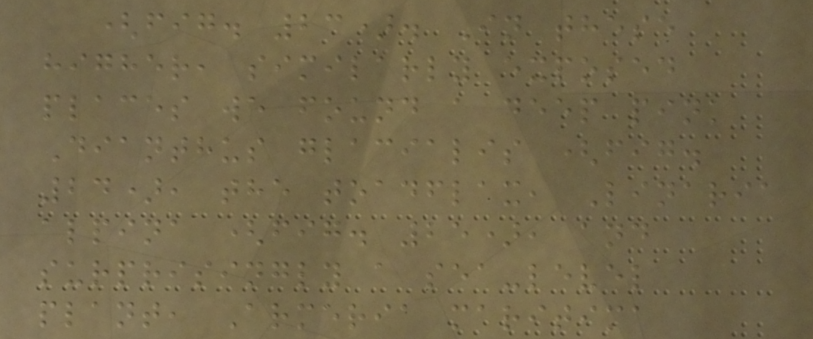(fig. 23). In these
higher, similarly exposed
places we found a deep pink
Dianthus glacialis (fig.
24), the toadflax, Linaria
alpina (fig. 25), and
surprisingly a sea-level
plant, Armeria maritima
